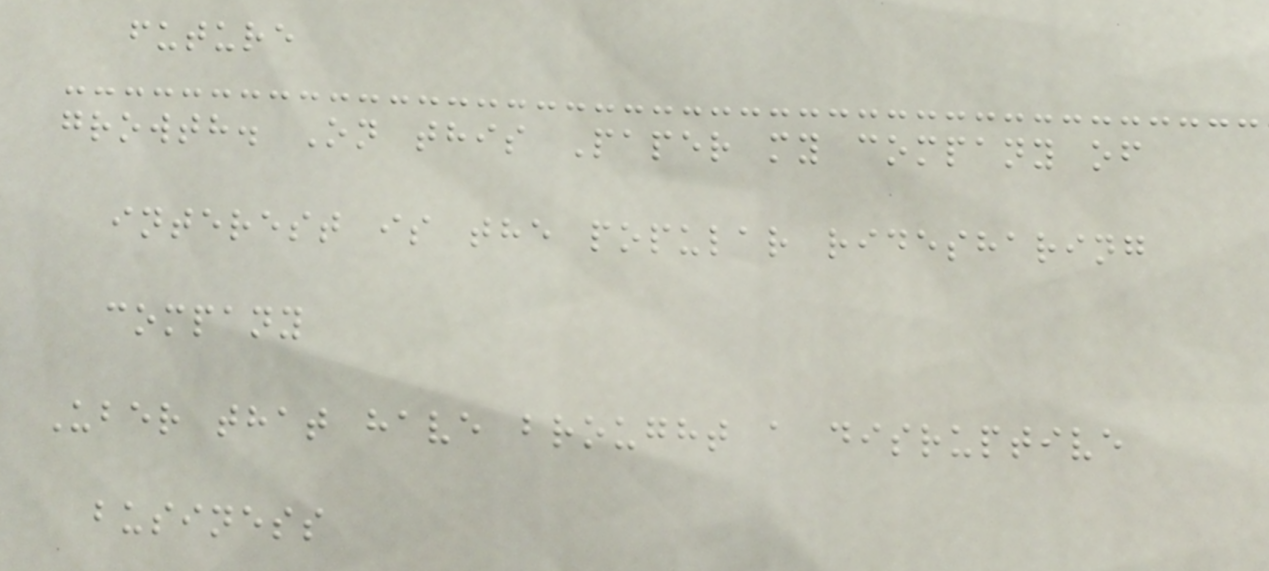future
growth. On this Paper my company of
interest is the popular ridesharing
company
Uber that have brought a disruptive
business
